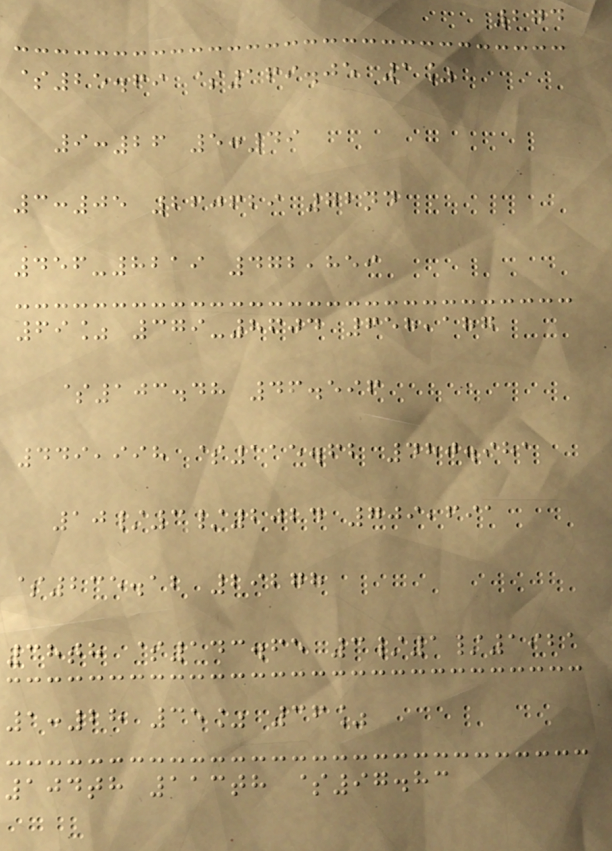274
$25.69 $169.05 1%
9:26 5:49
3:05 260629 72nd
456-8219 472,859
69% 379-8604 658,187
$103.48 46.596
449,998 $115.62 480.981
10/3/2024 709,691
$235.12 29278
38th $143.65 3/1/1921
1:28 35% 36%
104th 113th $97.83
